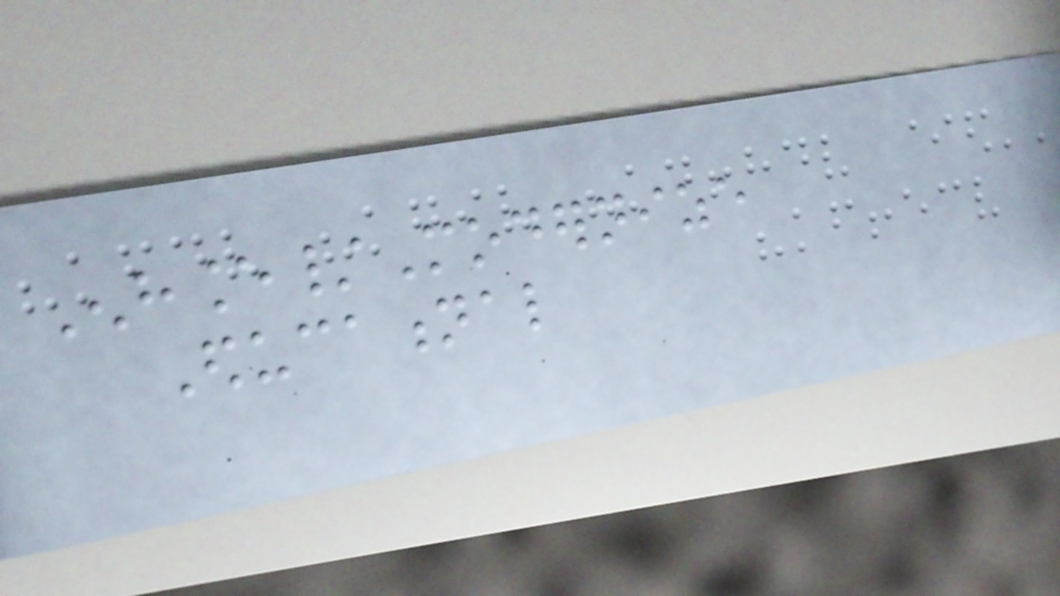Enhance/Modernize
Educational
